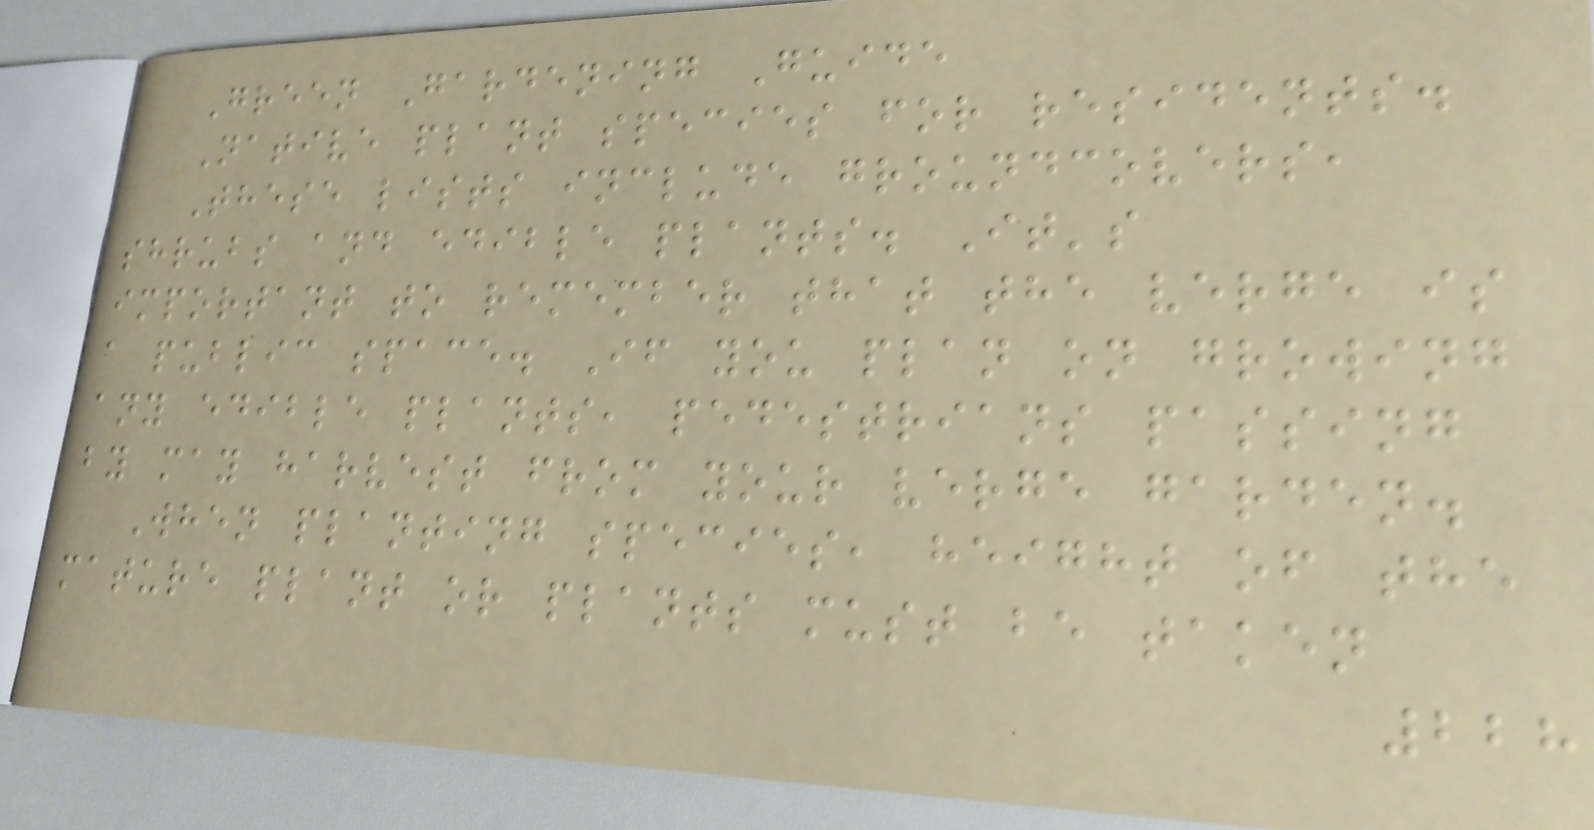Green Gardening Guide
Native plant species for residents.
These lists include groundcovers,
shrubs and edible plants. It's
important to remember that the verge is
a public space. If you plan on growing
any edible plants, pedestrians passing
by may harvest from your verge garden.
When planting species, height of the
mature plant or plants must be taken
228
